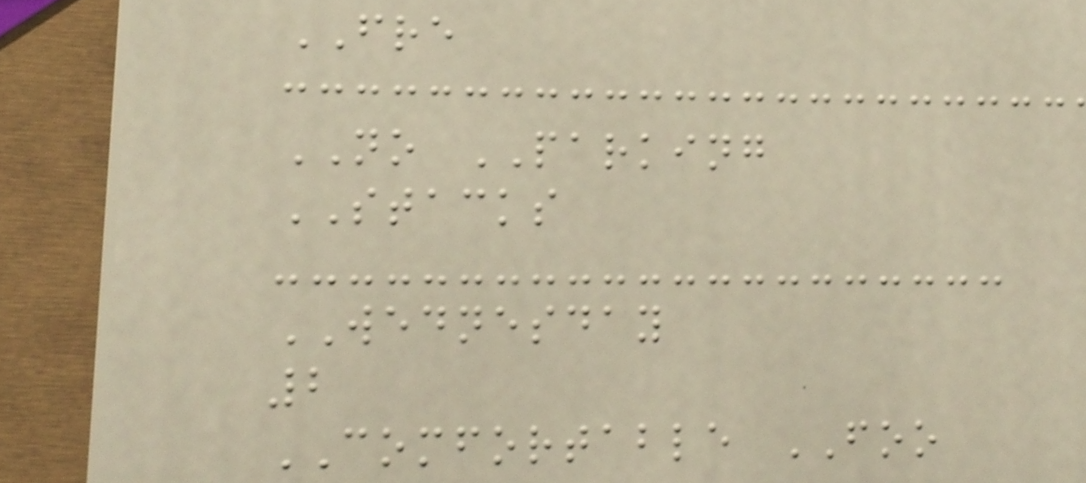FRE
NO PARKING
STACKS
WEDNESDAY
2
COMFORTABLE FOO
